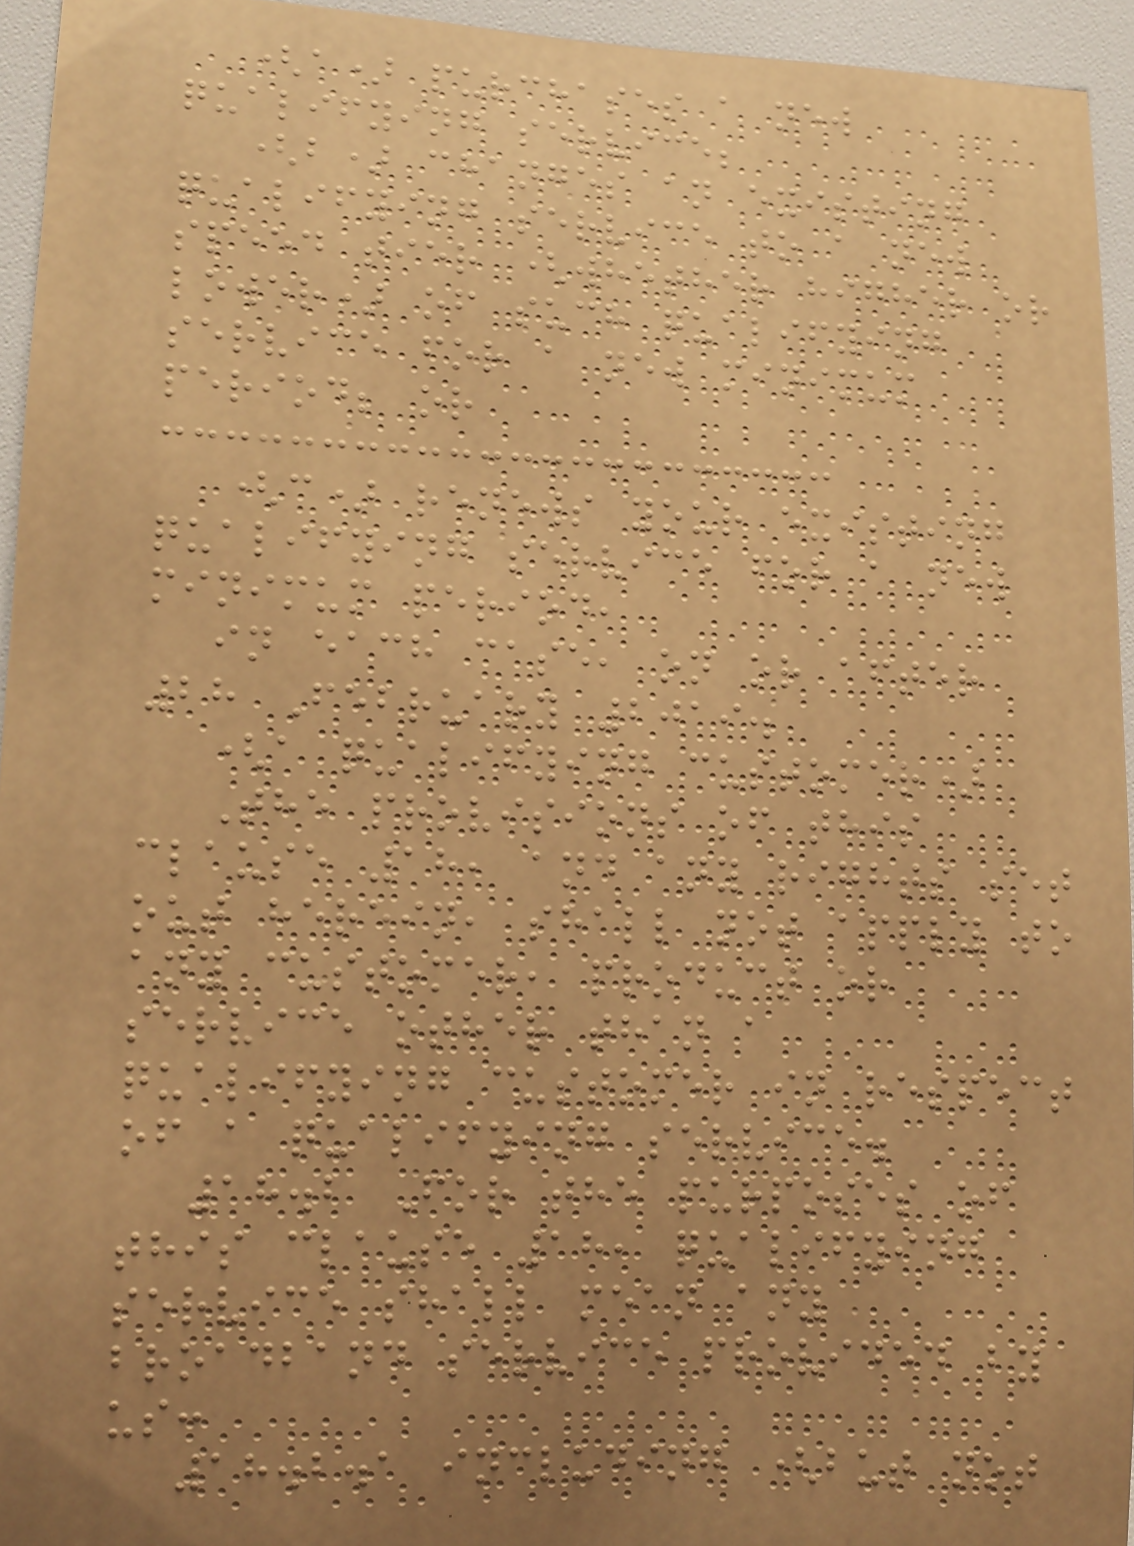(a) purchases a new
qualifying service;
(b) changes an existing
qualifying service to a new
speed tier (whether higher or
lower) of such qualifying
service for a new minimum
period; or
(c) renews your existing
qualifying service for a new
minimum period,
in each case, on or after
28 February 2019.
(a qualifying customer)
The provisions of this
clause 18, and any rights set
out herein, shall not apply to
any customer, product or
service other than a
qualifying customer in respect
of a qualifying service.
18.2 For the purposes of
this clause 18, qualifying
service shall mean any
broadband service provided by
us:
18.2.1 including (but not
